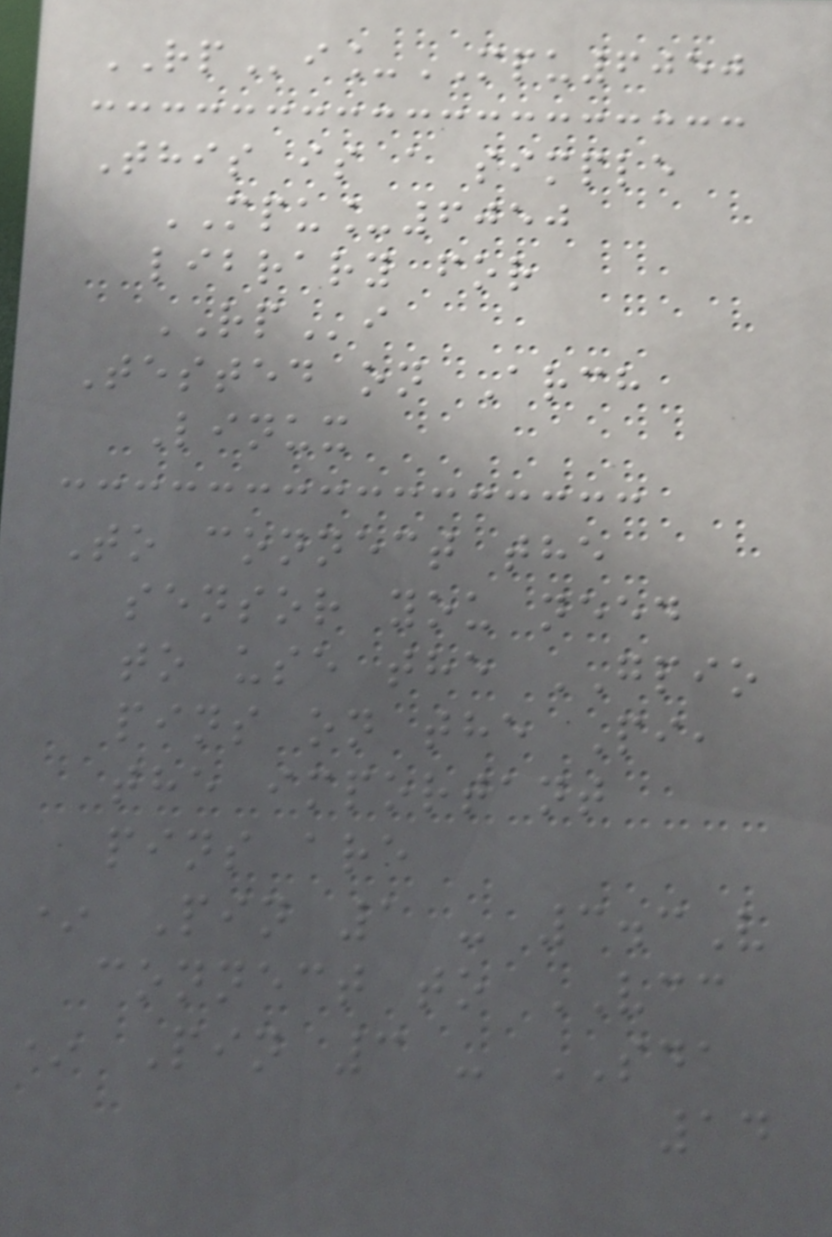RPi_MPU6050
This is a simple
MPU_6050
library for
RPi
Tested on Arch
Linux
To connect the
sensor you need
to use the GPIO
pins on the Pi,
the important
pins are
* Pin 1 - 3.3V
connect to VCC
* Pin 3 - SDA
14
